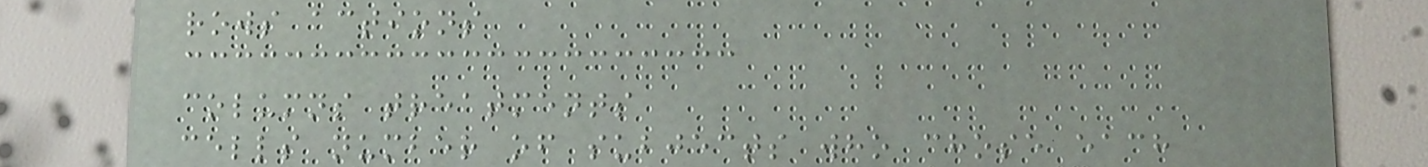rows actions
columns treatments
cells number of subjects who chose each
